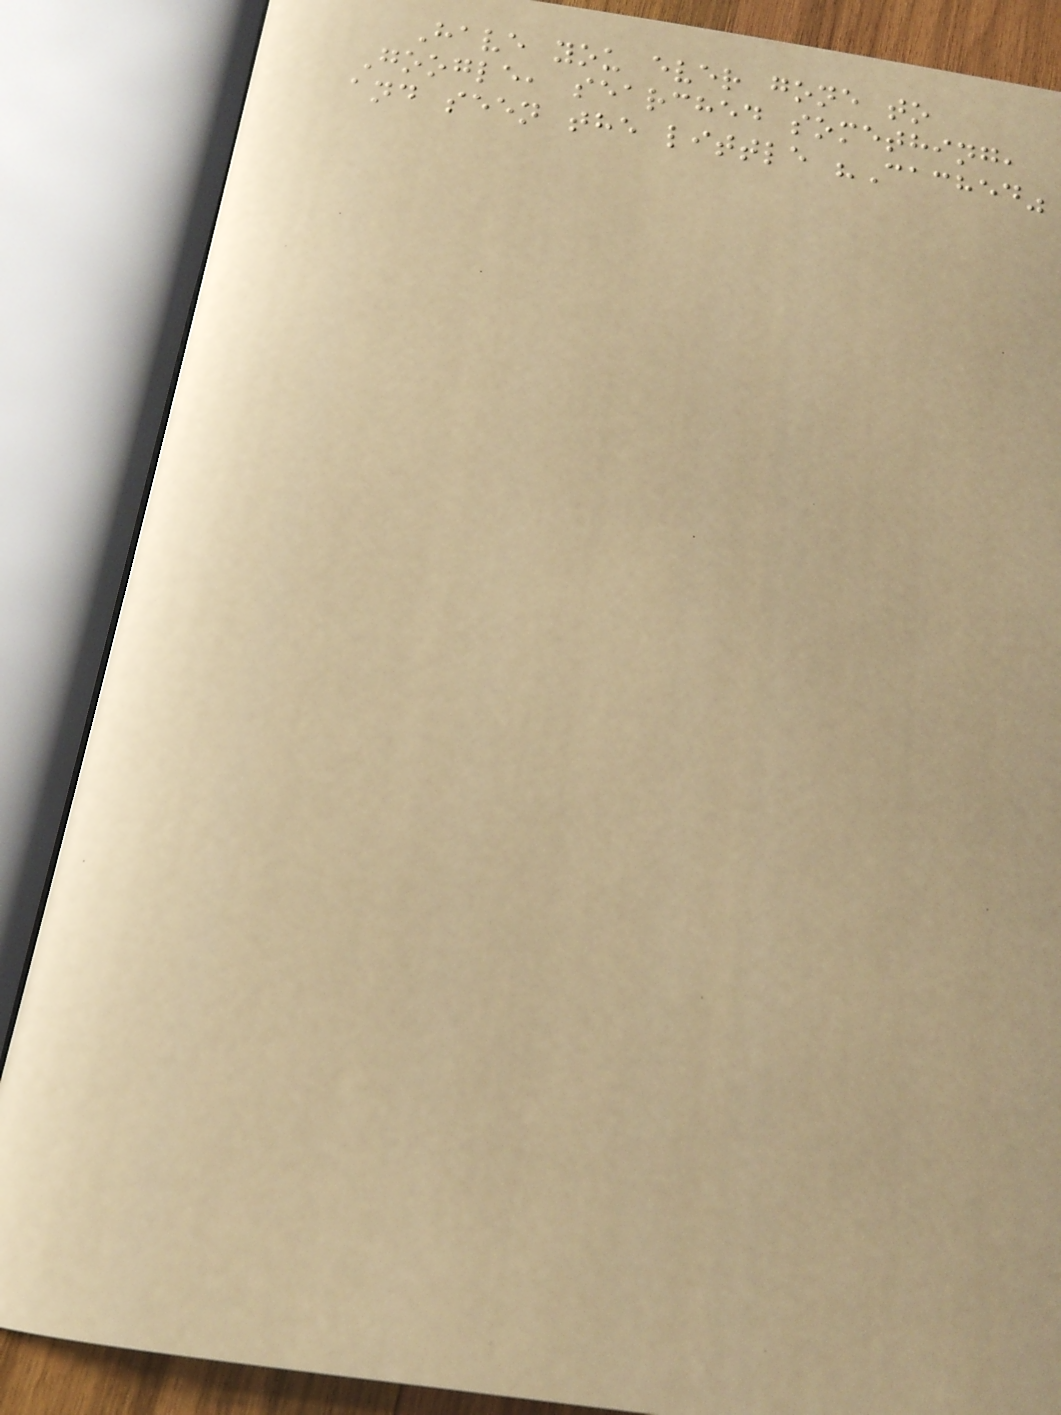Have you ever gone to
Google, searched something,
and seen the little "Cached"
